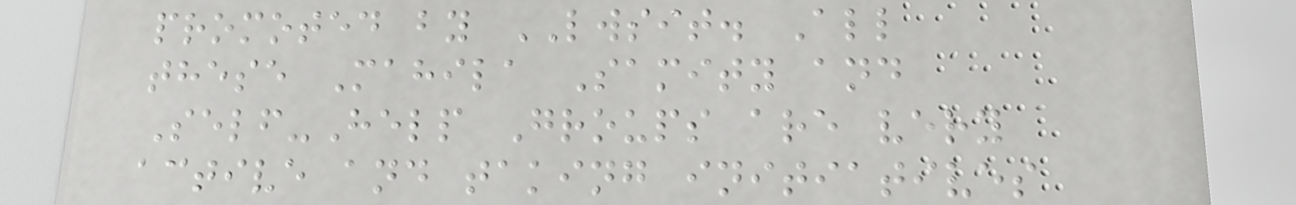promoted by LWSIT. All
these Mahila Samity and
Self-Help Groups are very
active and taking initiatives
